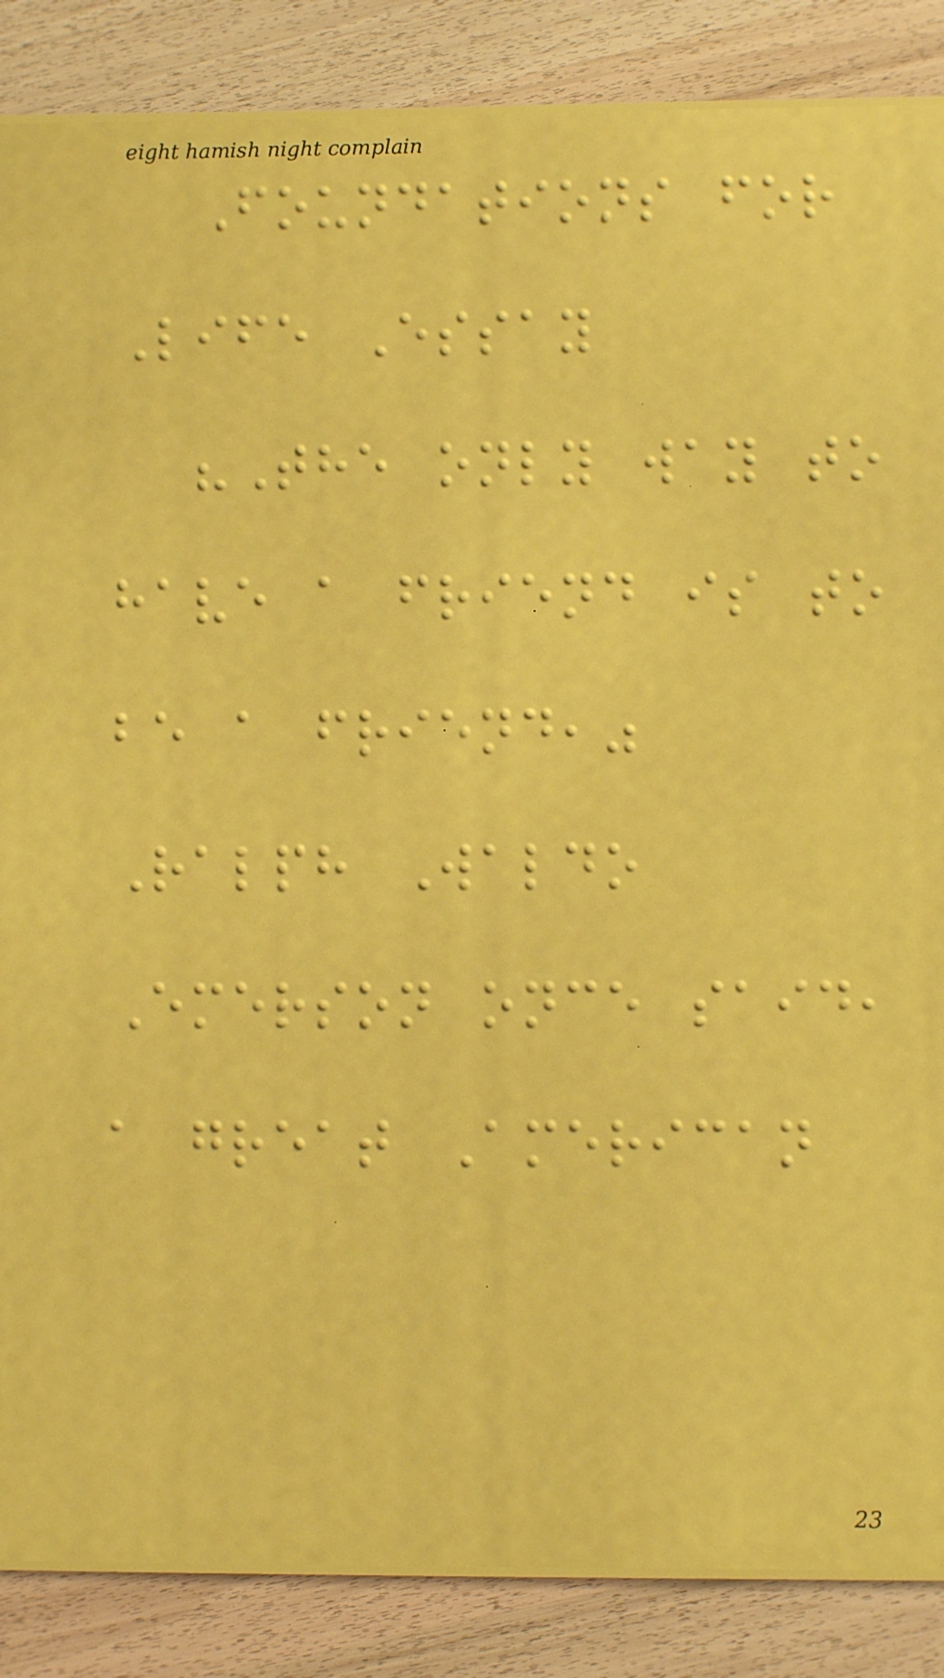Foundations for
Life Essay
"The only way to
have a friend is to
be a friend,"
Ralph Waldo
Emerson once said,
a great American
